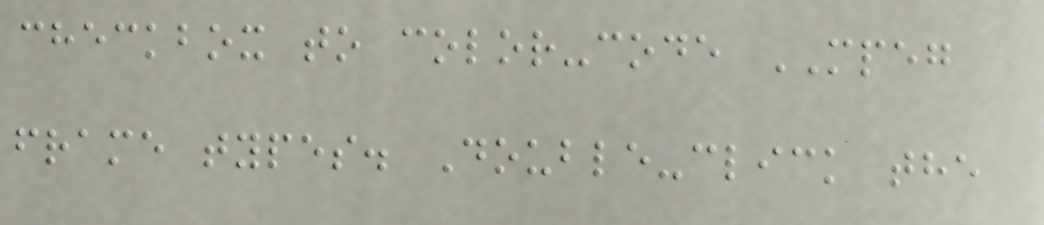checkbox to color-code MPEG
frame types. Double-click the
